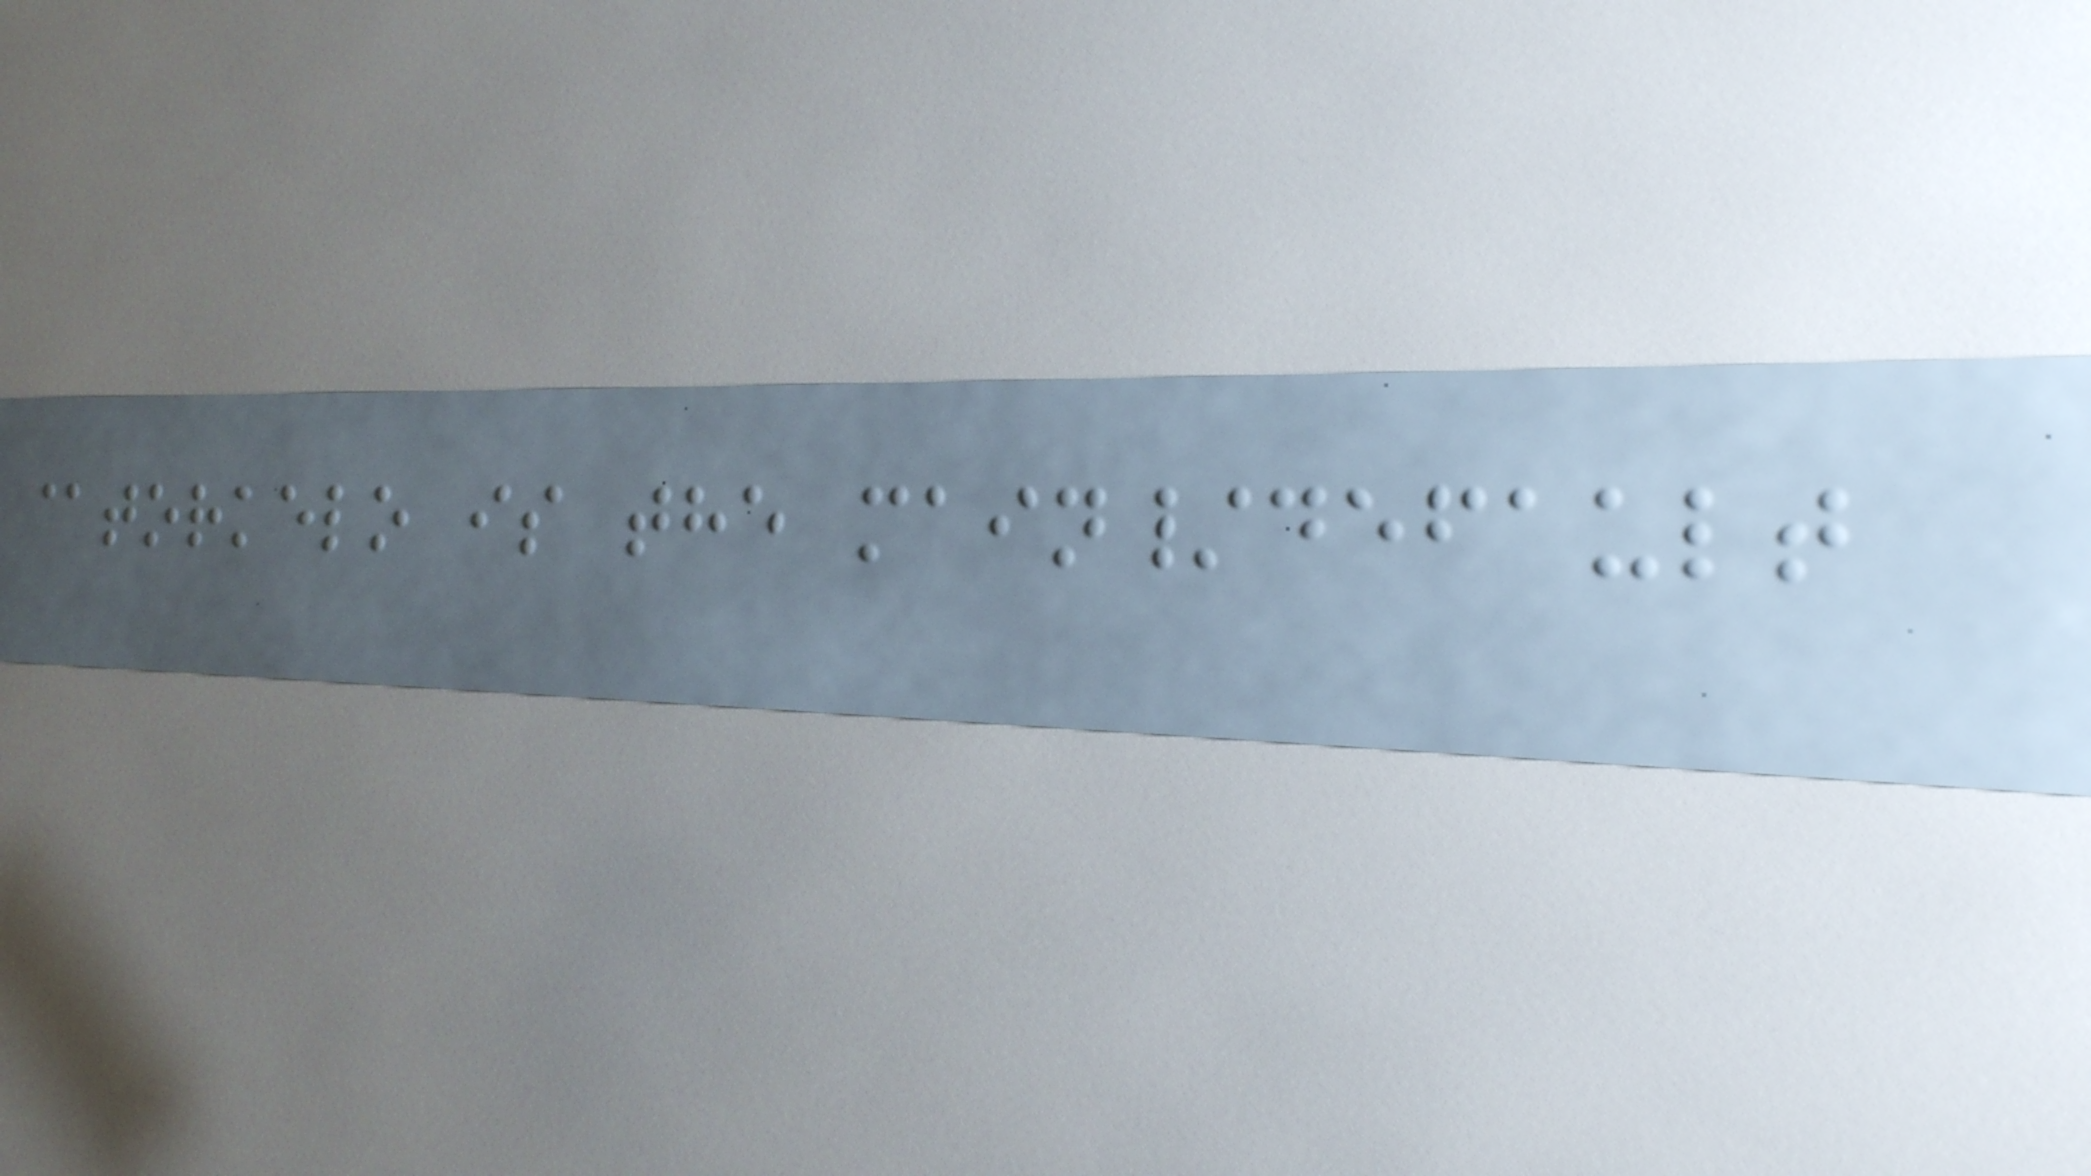@torkelo is the main/default
